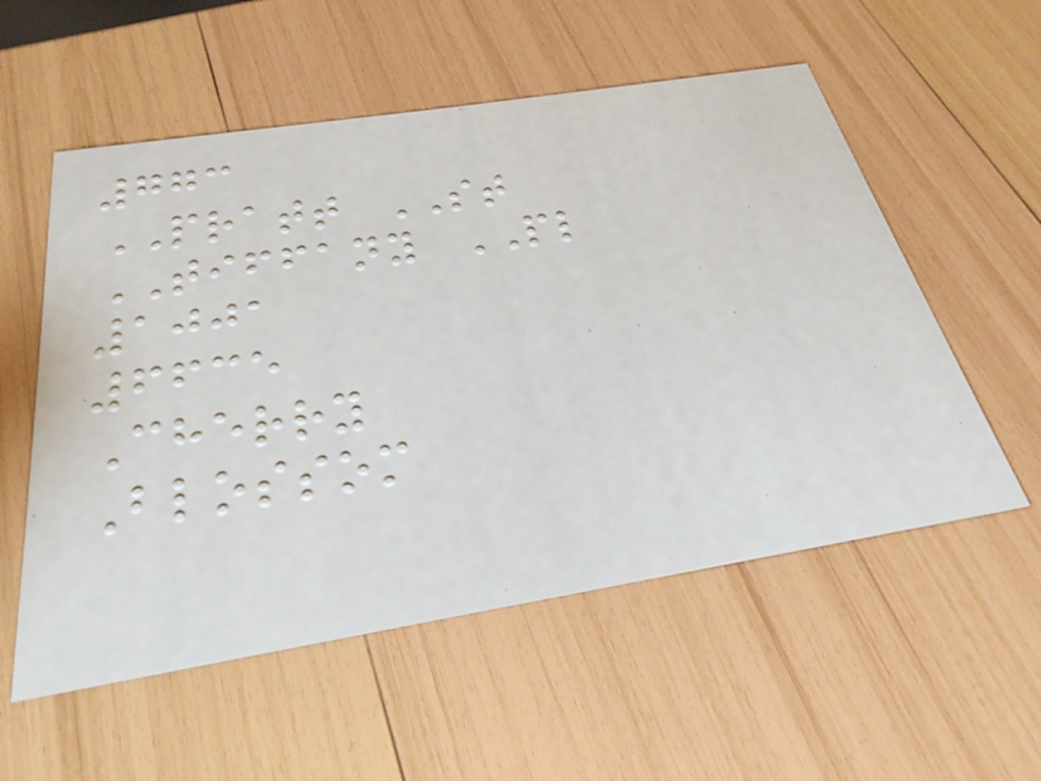773
PRATT ST
TIFFANY PL
1001
6635
Cherry
Blossom
